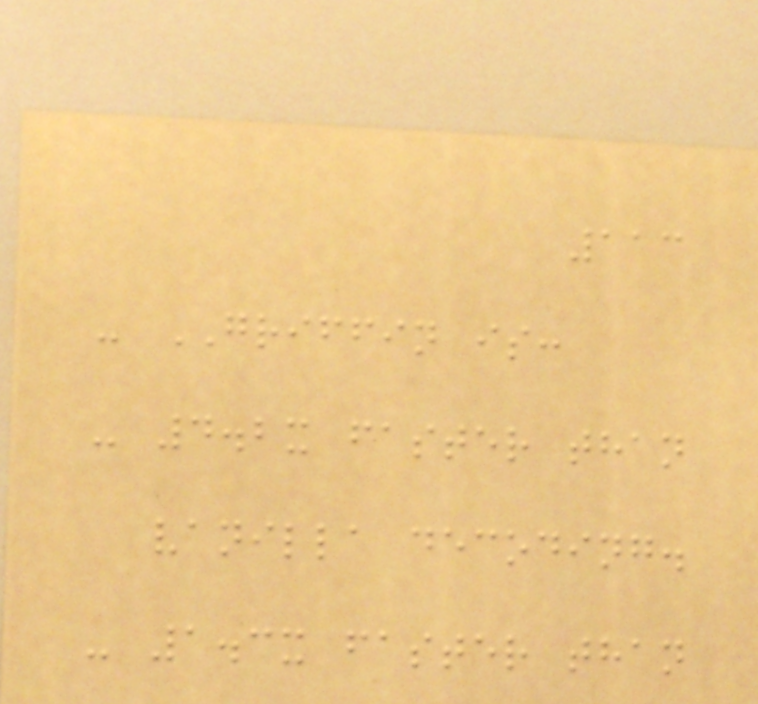113
- GRIFFIN is:
- 4.2x faster than
vanilla decoding.
- 1.3x faster than
